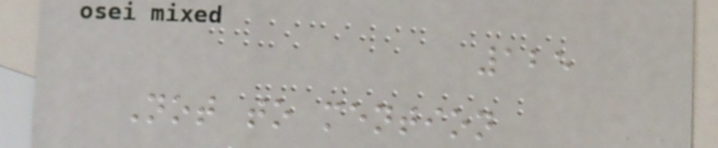125
Not to mention
